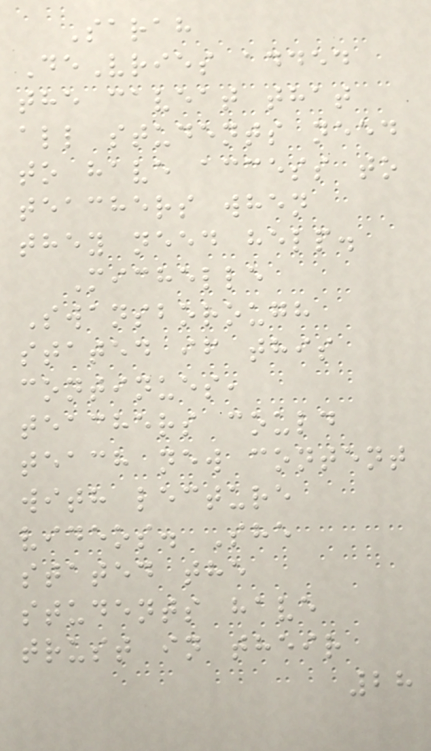Sarah
DeVries added
the caveat that
all students need
to have access to
teachers when
they need help.
Michelle
Swansborough
stated if this
continues,
teachers could
teach new content
with lecture
videos. She
stated the
students have
trust in their
28
